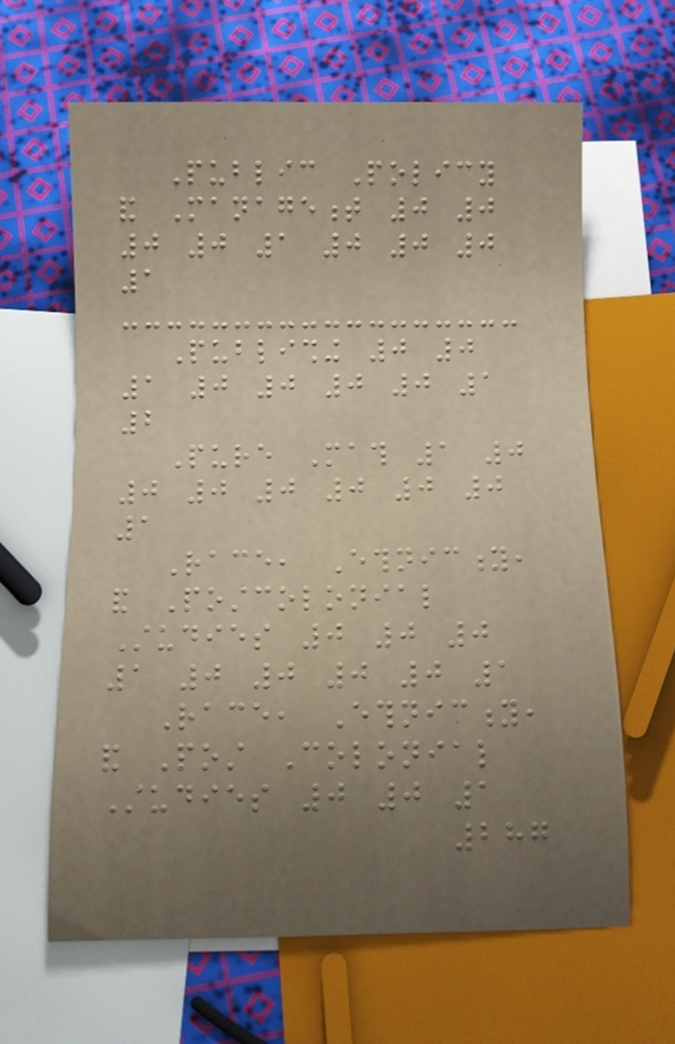Public Policy
and Management 0 0
0 0 1 0 0 0
1
Publishing 0 0
1 0 0 0 0 1
2
Pure Math 1 0
0 0 0 0 0 0
1
Race, Ethnicity,
and Postcolonial
Studies 0 0 0
1 0 0 0 0 1
Race, Ethnicity,
and Post Colonial
Studies 0 0 1
287
